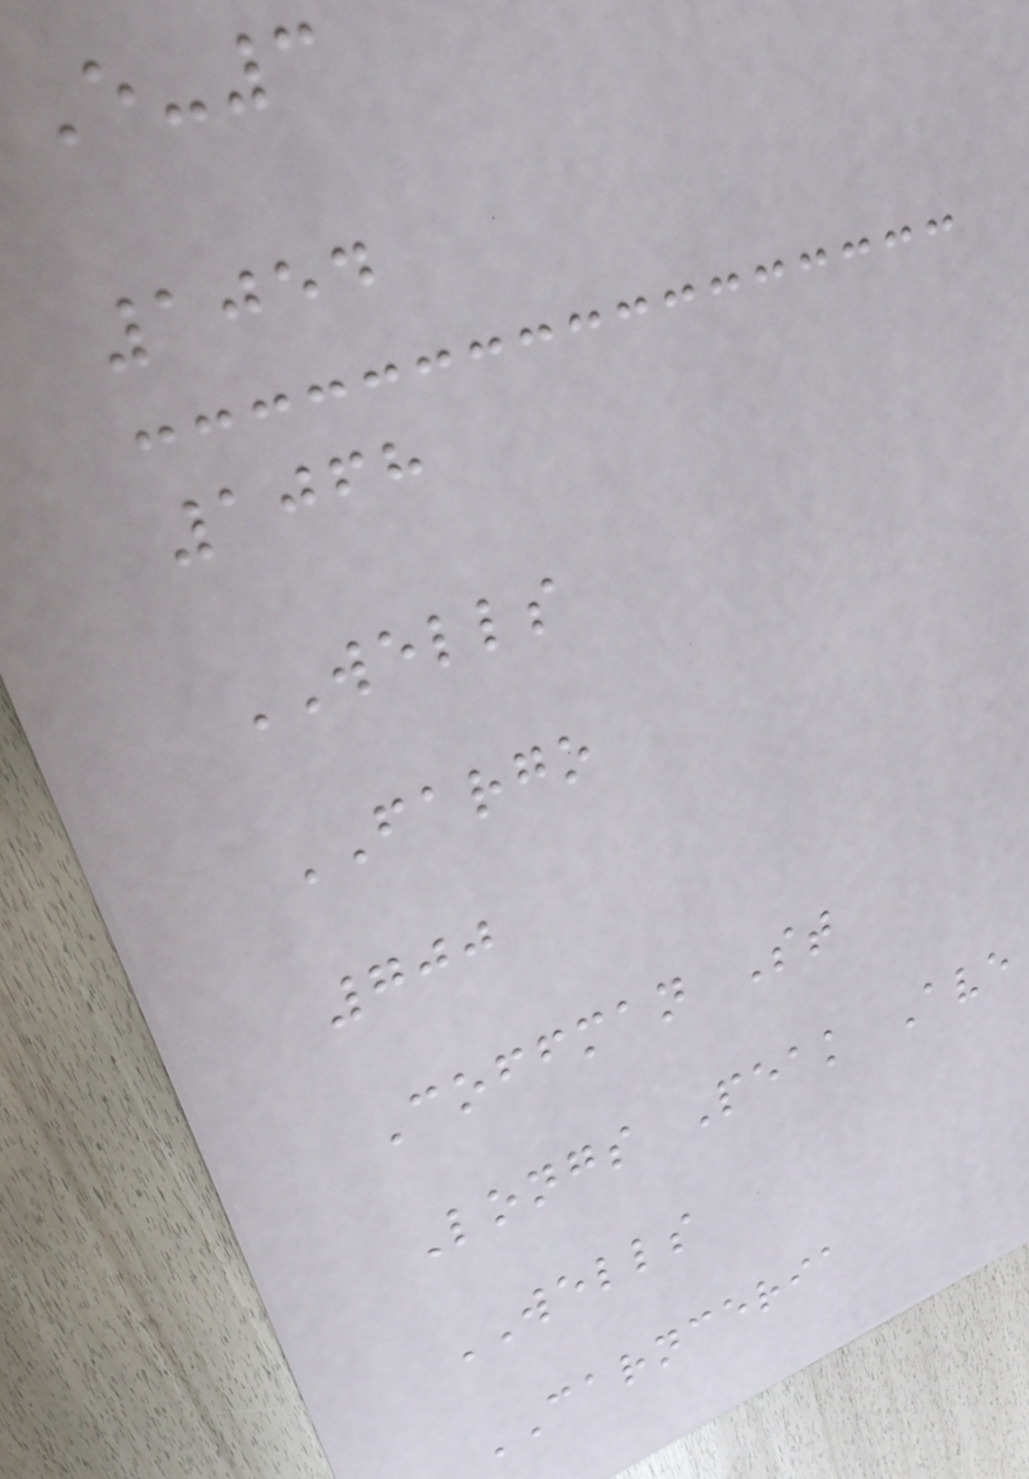E-3
1054
1068
WELLS
FARGO
700
Coffman St
Longs Peak Ave
WELLS
CARNCERIA
